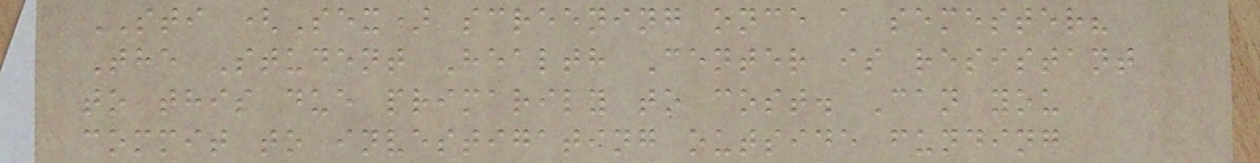STI (Sex) screening once a semester?
The Student Health Center is resistant
to this due primarily to cost. Can you
commit to investigating outside funding
